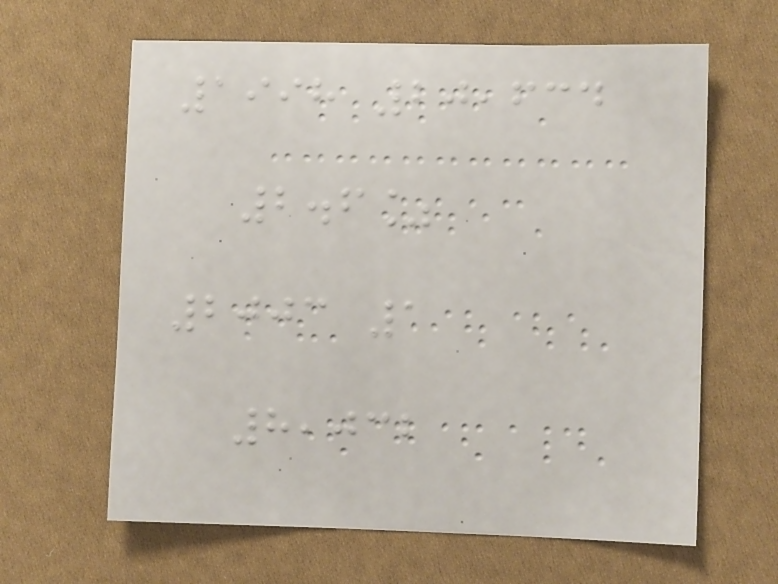1998 20,634
2.6%
2003 1
8,032
